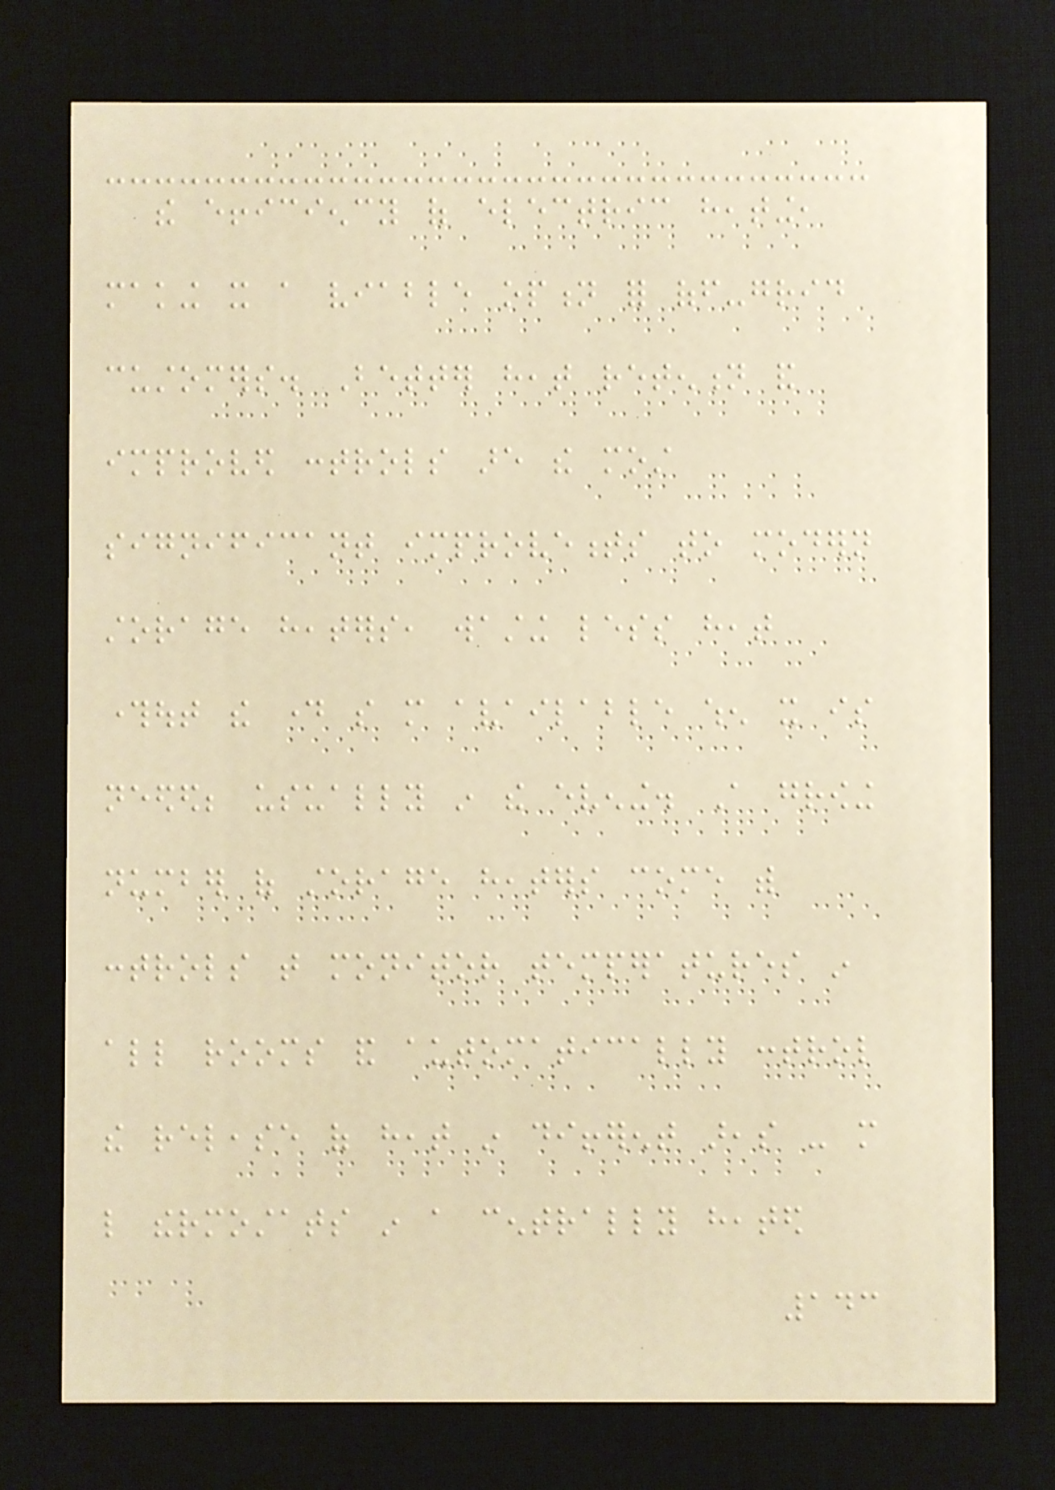the efficiency of electric heating,
making it a viable option for off-grid
customers. Better heat retention and
improved controls are the most
significant improvements to modern
storage heaters, wasting less heat
throughout the day so more available when it is
needed; usually in the evening. A growing
number of storage heaters come with
controls that monitor temperatures in
all rooms and automatically control
the release of heat in different areas - more
like thermostats in a centrally heated
143
